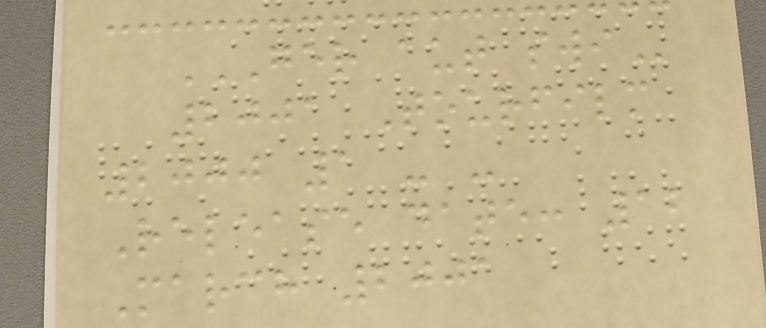GER AUT SWI
2001 Tourfilm
2000 1 - -
Release date: 12
March 2001
